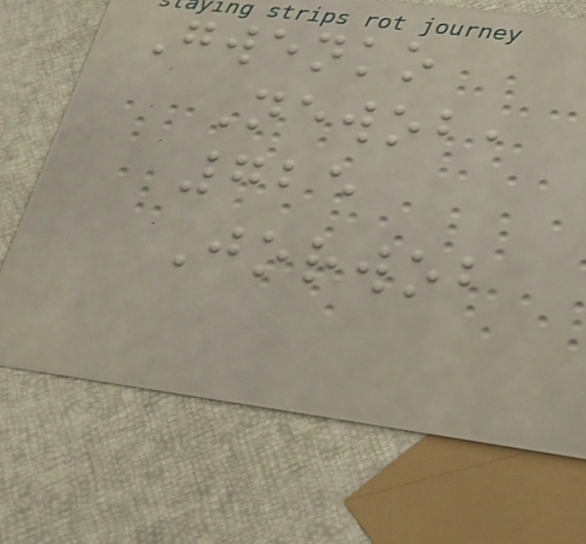Gwenko
Newob,
725
Jorwob
